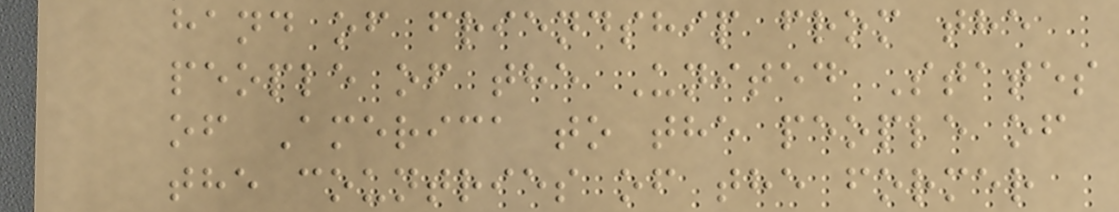hand of friendship from the
people of the United States
of America to the people of
the countries of the former
